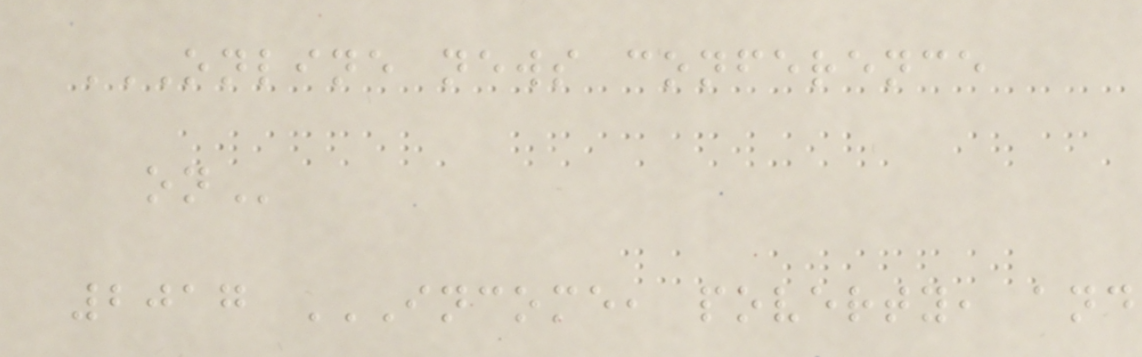ONLINE NEWS CONFERENCE
ON
2017 INCOME, POVERTY, AND
